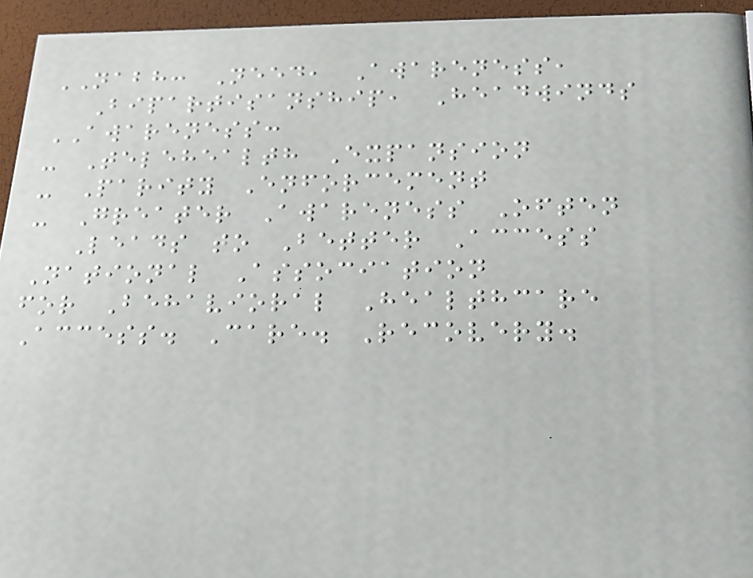NABH: Need, Awareness,
Bipartisanship, Headwinds
AWARENESS:
- Telehealth Expansion
- Parity Enforcement
- Greater Awareness Often
Leads to Better Access
National Association
for Behavioral Healthcare
Access. Care. Recovery.
